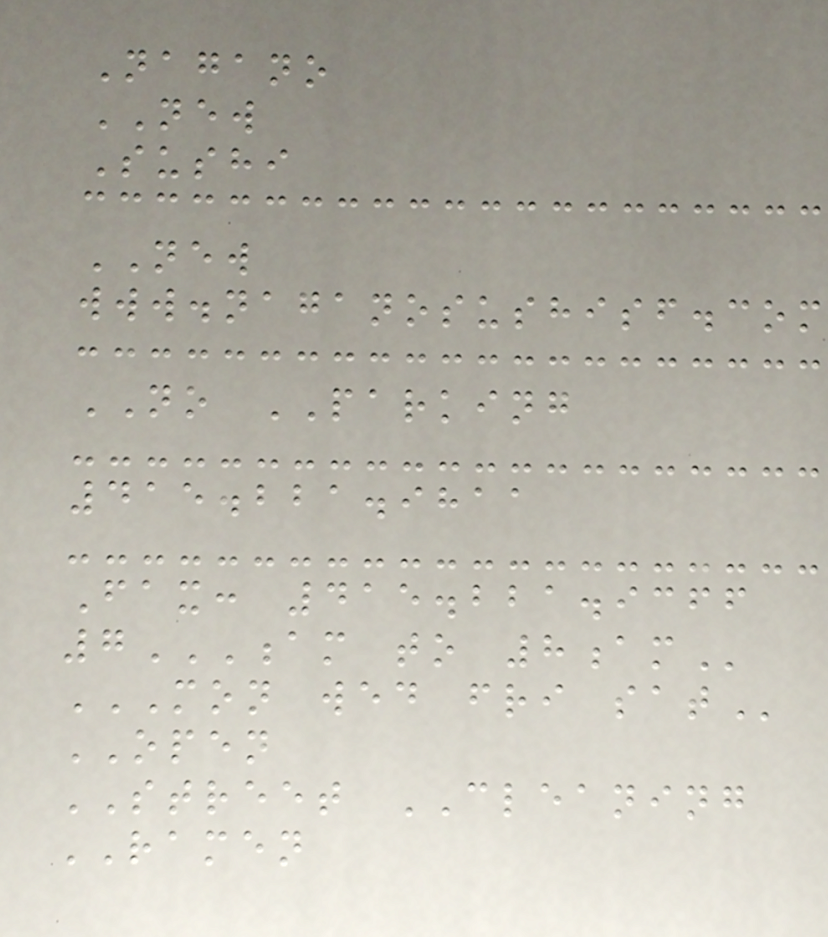Nagano
NEW
Sushi
NEW
www.naganosushisf.com
NO PARKING
415.221.9811
Fax: 415.221.9366
7AM TO 8AM
MON WED FRI SAT
OPEN
STREET CLEANING
RAMEN
